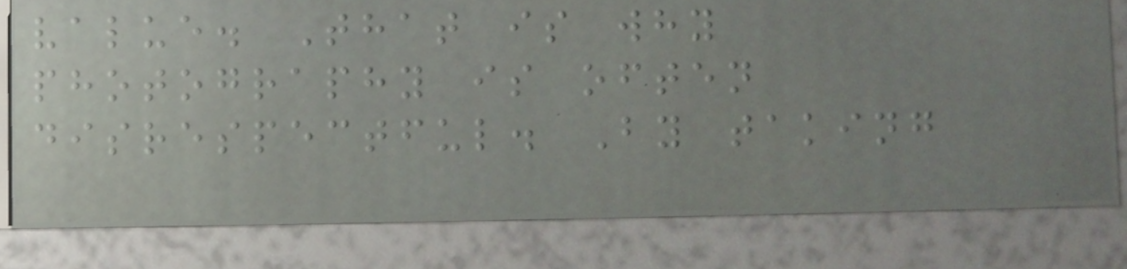value. That is why
photography is often
disrespectful. By taking
